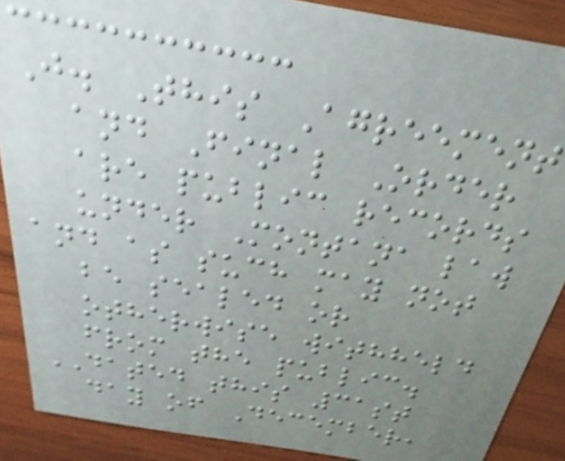J. This Agreement
and Final Order
are public records
under Montana law
and as such may not
be sealed or
otherwise withheld
from the public.
DATED this 31st
day of December,
